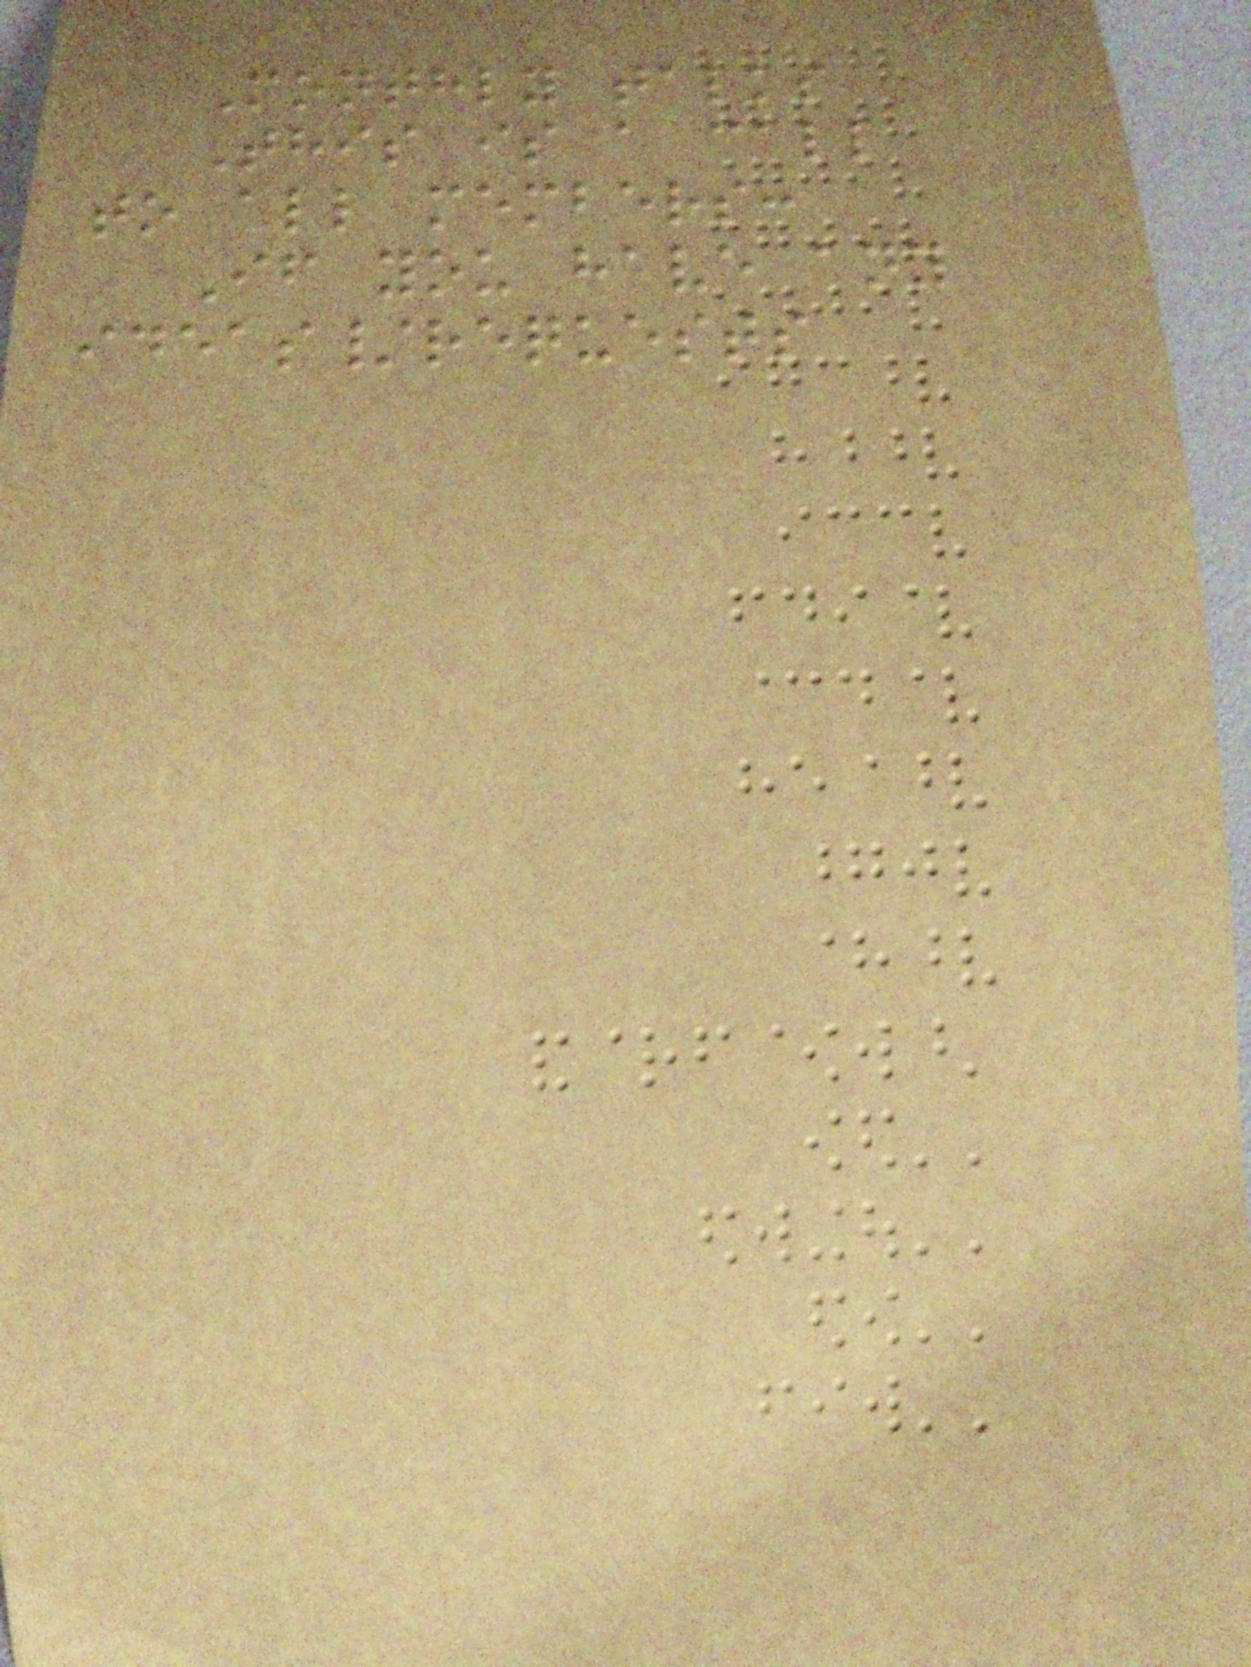Monthly talks
This is a call
to all members:
If you have any
ideas/requests
